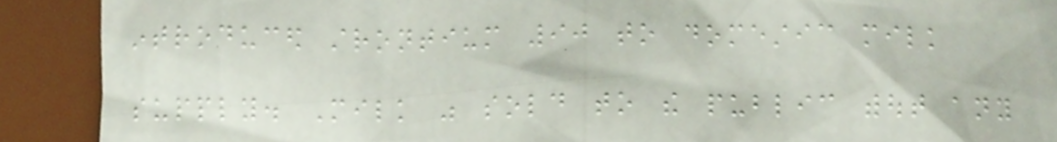introduced strontium 90 to domestic milk
supply. Milk was sold to the public without any
